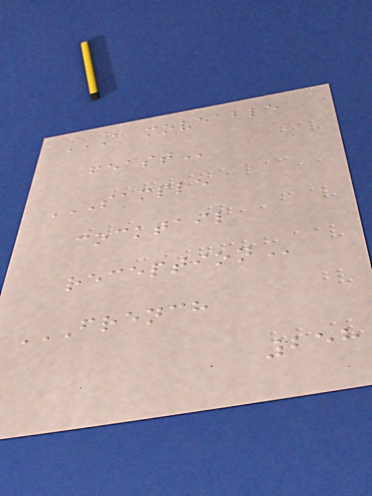A MOVEABLE
FEAST
SAMPLE
COCKTAIL
RECEPTION
FRENCH
258
